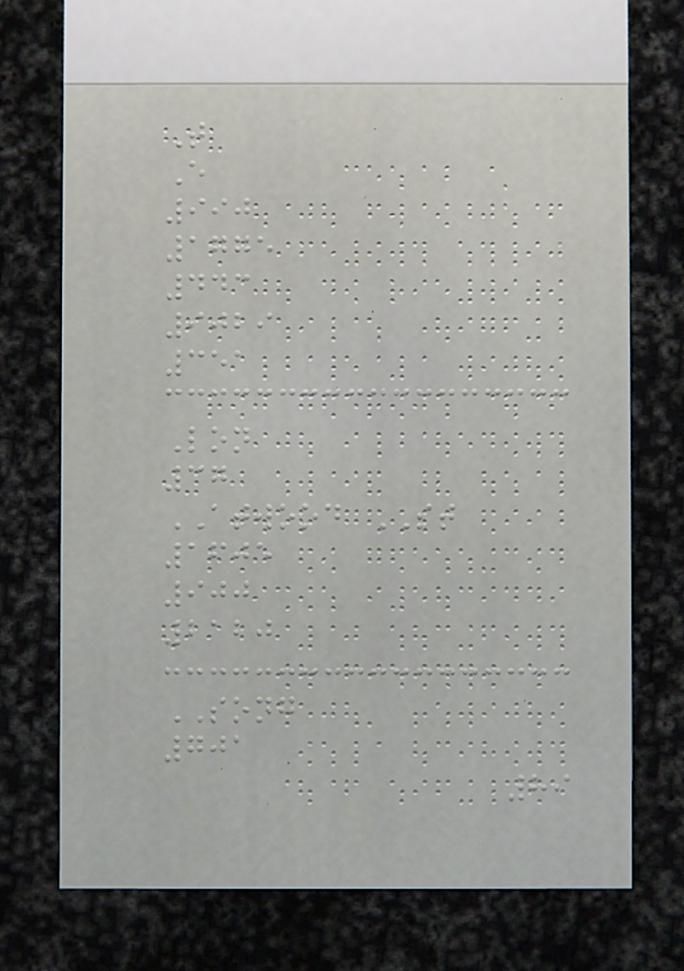T
E
990
1775
443
9029
351
Lon
37
ATWOOD ST
1605
900
2120
SONG
701
89
